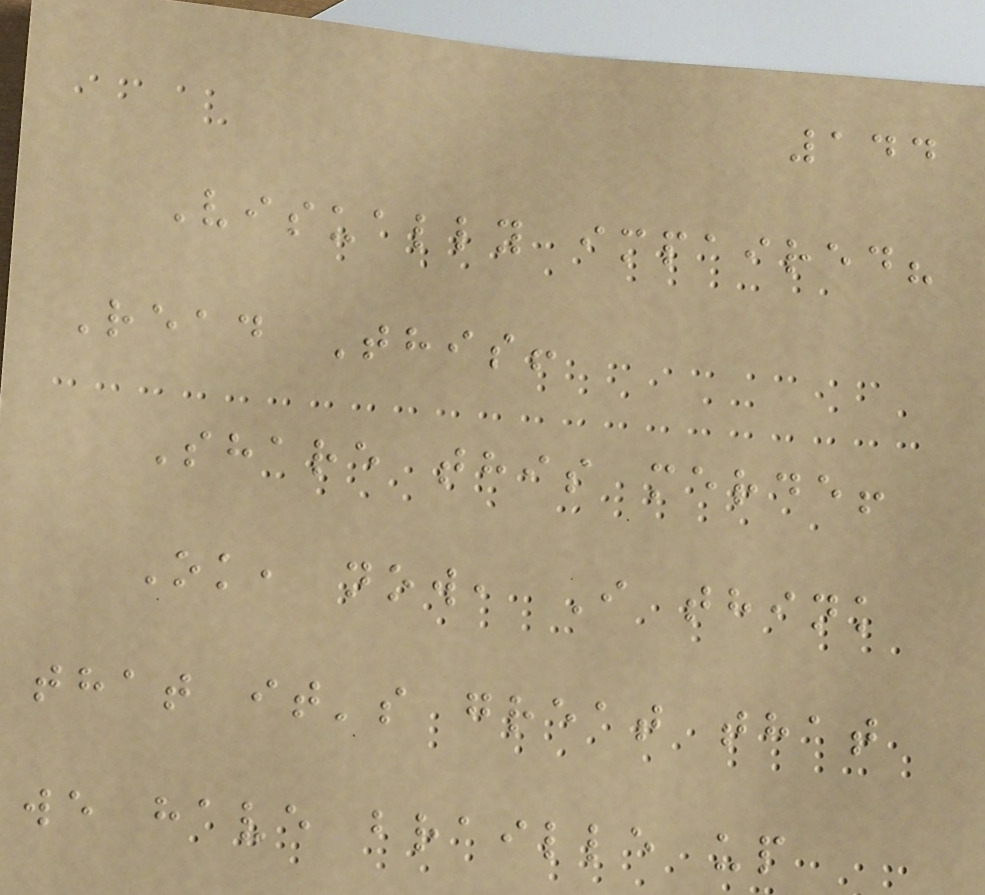144
Visually impaired?
Read This!
Share this merde!
Ok, now, I think
that it's great that
we have braille up
